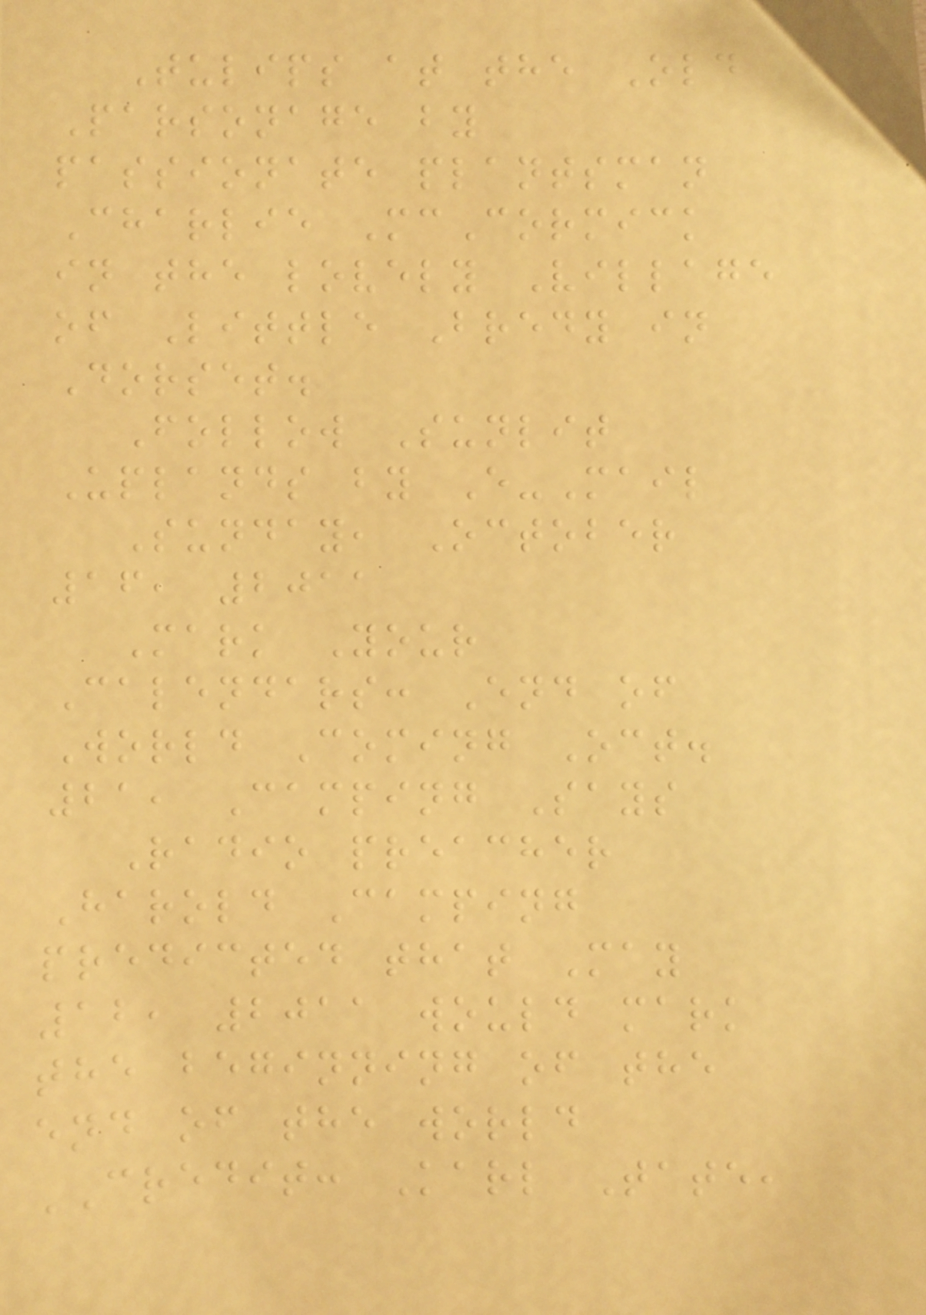Tulips at the Old
Parsonage by
passionate plantsman
Charlie McCormick
in the lovely Village
of Little Bredy in
Dorset.
Follow Sunlit
Uplands by E-Mail
Sunday, October
16, 2011
Mark Your
Calendars: End of
World Coming Oct.
21, Camping Says
Radio preacher
Harold Camping
predicted that May
12, 2011 would mark
the beginning of the
end of the world
CREDIT: Karl Tate,
